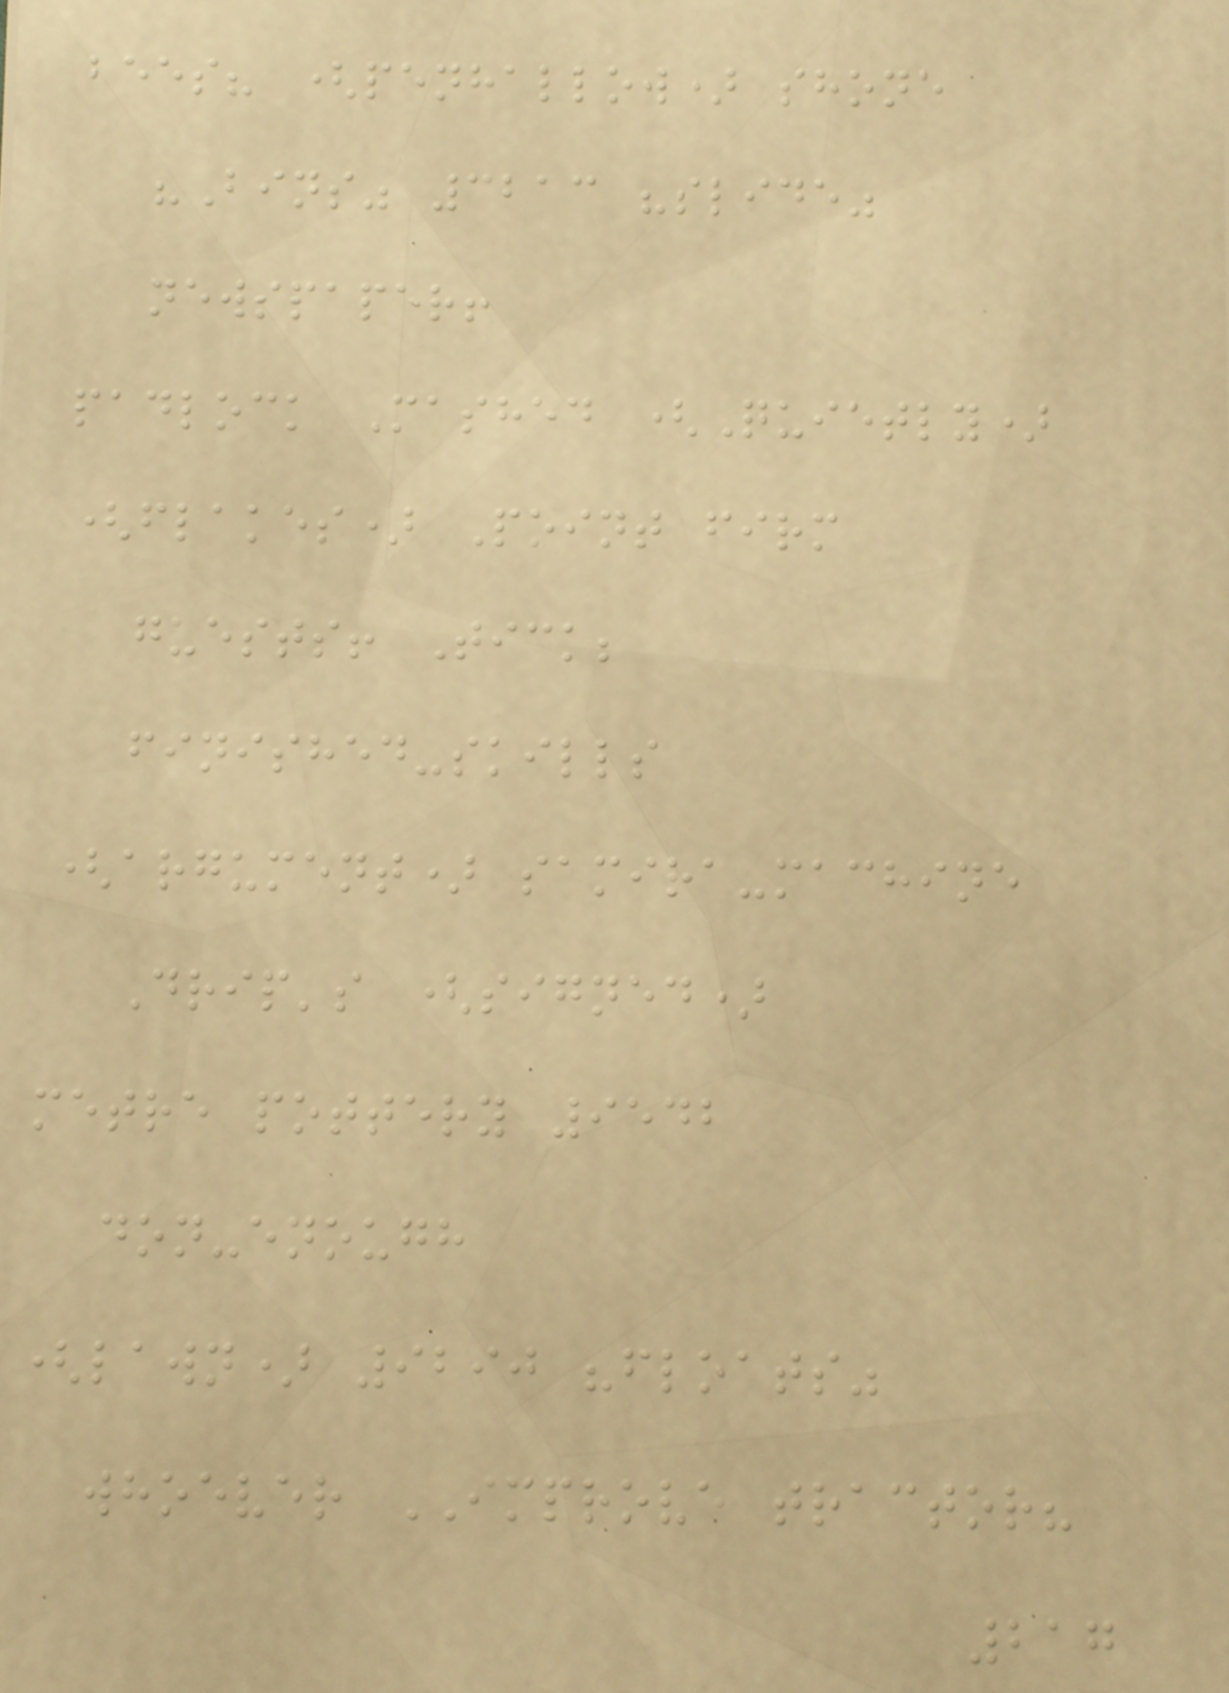bees? (penhallow) shone
"Bins" 3213 "slide"
newspaper!
padlock Mashed (Quietly)
(flakes) Point firm
guests! Tick;
finished-skills
(argument) samira-machine
Drip's (signed)
metre pottery 9542
don-enough
(lawn) 9290 "floats"
whoever IMPROVE tractor?
217
